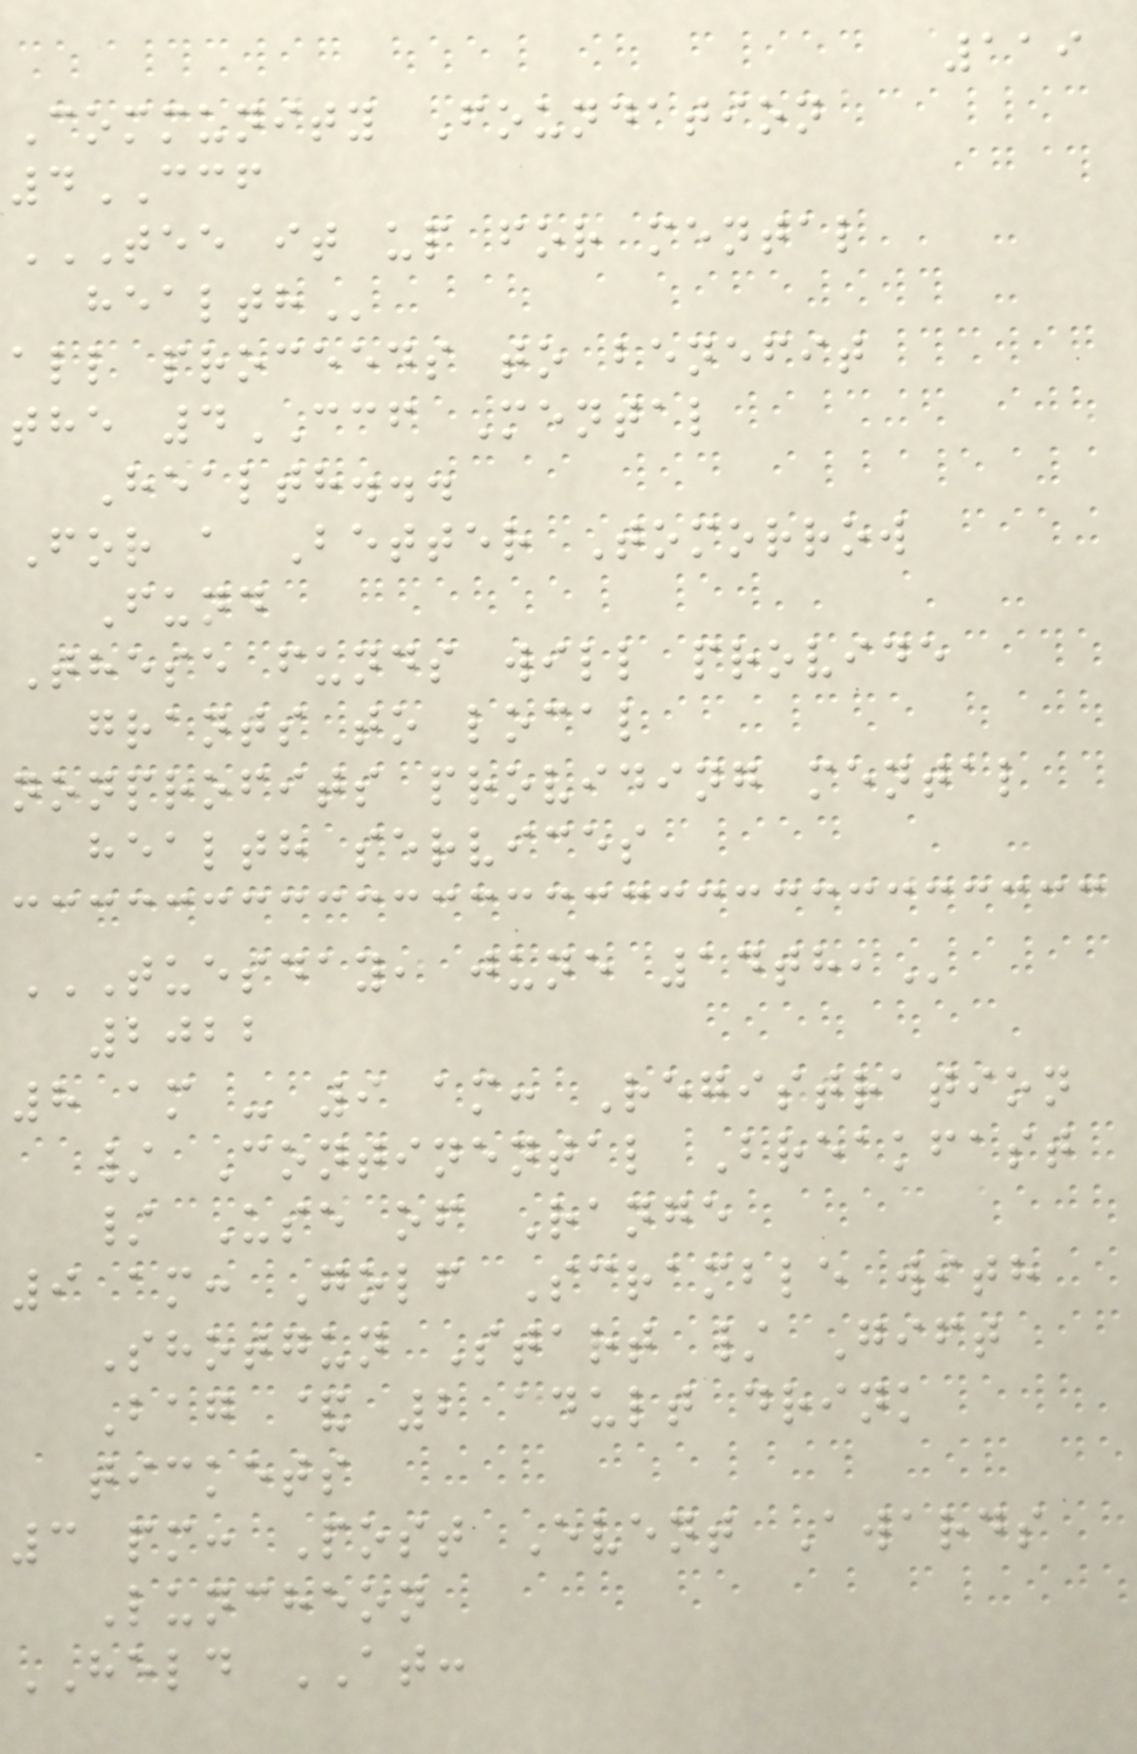119
Community Foundation
4CCF
TEE IT UP FOR MENTAL
HEALTH
all proceeds to benefit
the 4CCF Mental
Health...
For a Better Tomorrow
Fund
These funds will provide
grants to local
nonprofits providing mental
health services
TUESDAY, JUNE 14TH,
2022
8 am - 9 am: Registration
/ Continental Breakfast
/ Use of Range
9 am: Golf Scramble with
Shotgun Start / Gift
Bag & 2 adult drink
tickets
3 pm: Post Event Awards
Luncheon
HELD AT:
